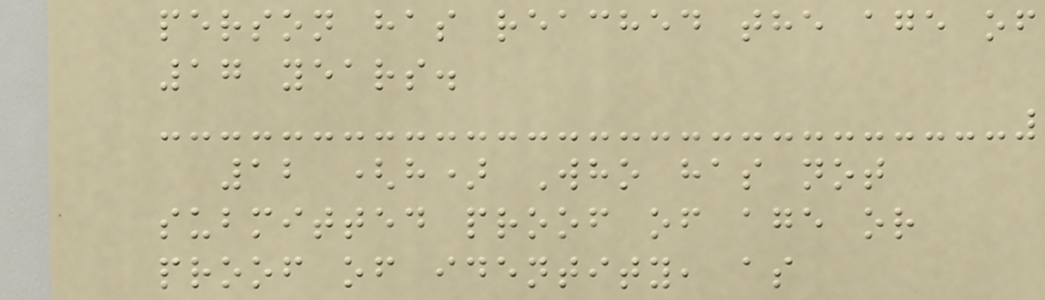person has reached the age of
17 years.
12 (h) Who has not
submitted proof of age or
proof of identity, as
